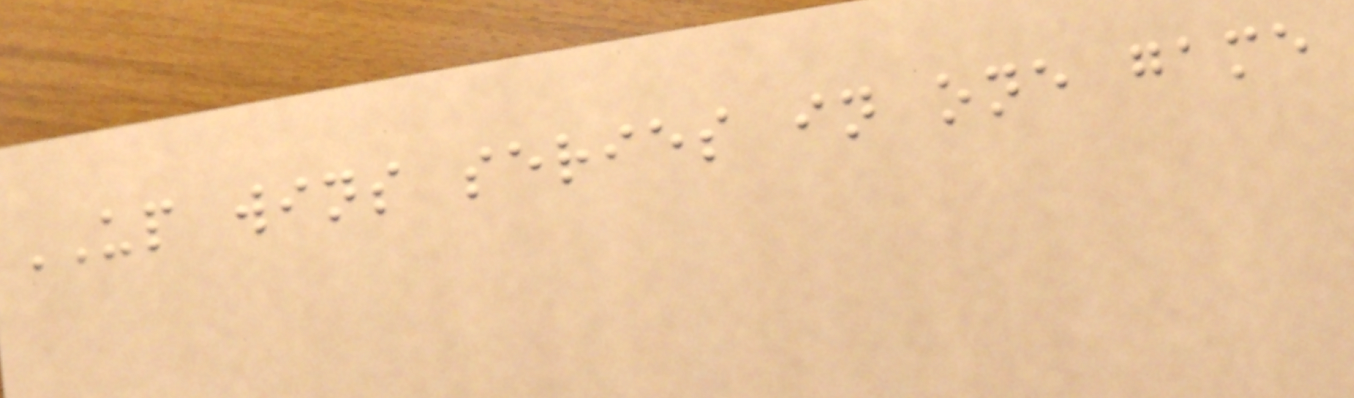UP wins series in one game
